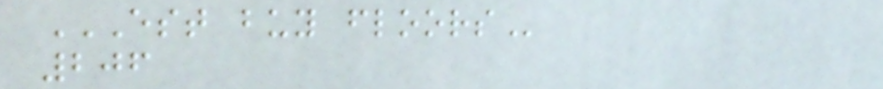EST BUY FLOORS
206
